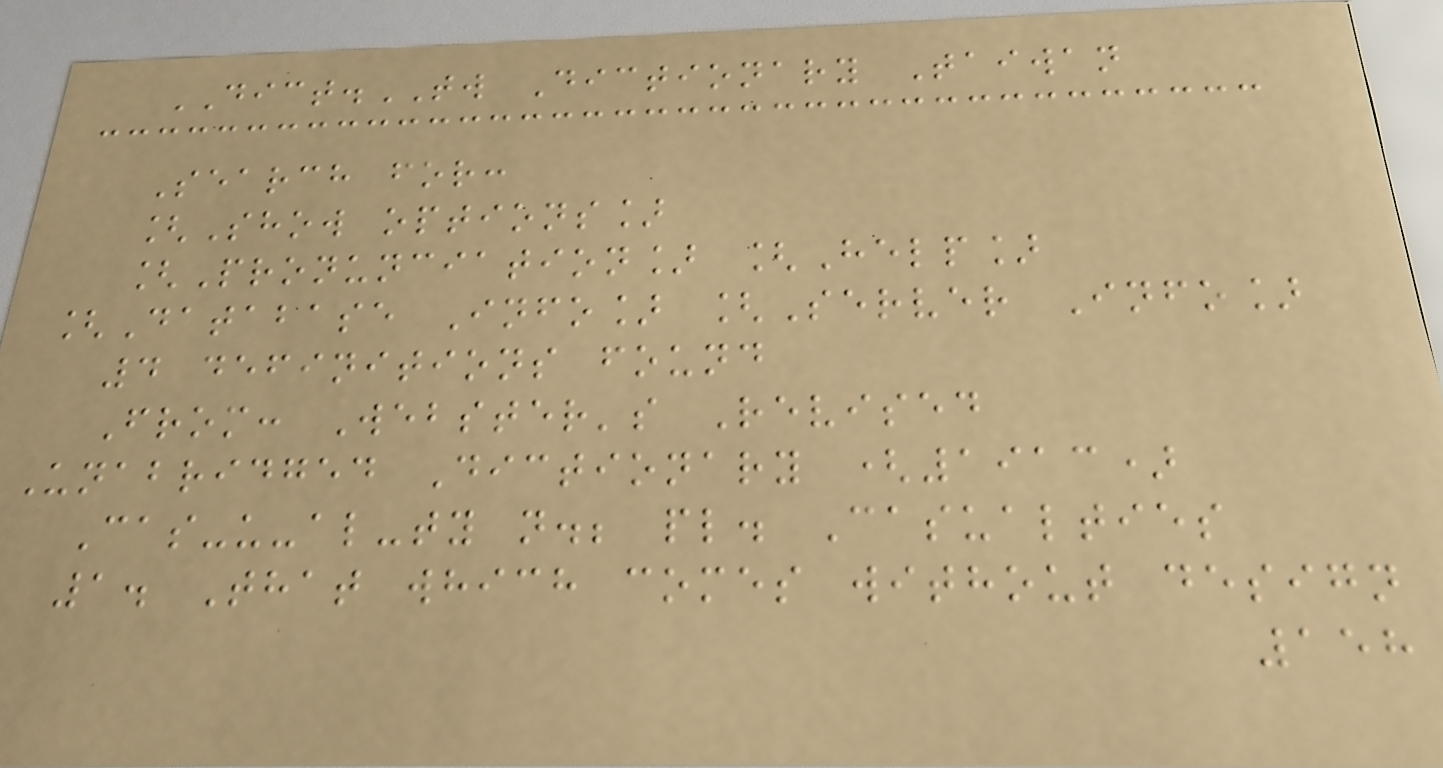DICT.TW Dictionary Taiwan
Search for:
[Show options]
[Pronunciation] [Help]
[Database Info] [Server Info]
4 definitions found
From: Webster's Revised
Unabridged Dictionary (1913)
Cas-u-al-ty n.; pl. Casualties
1. That which comes without design
158
